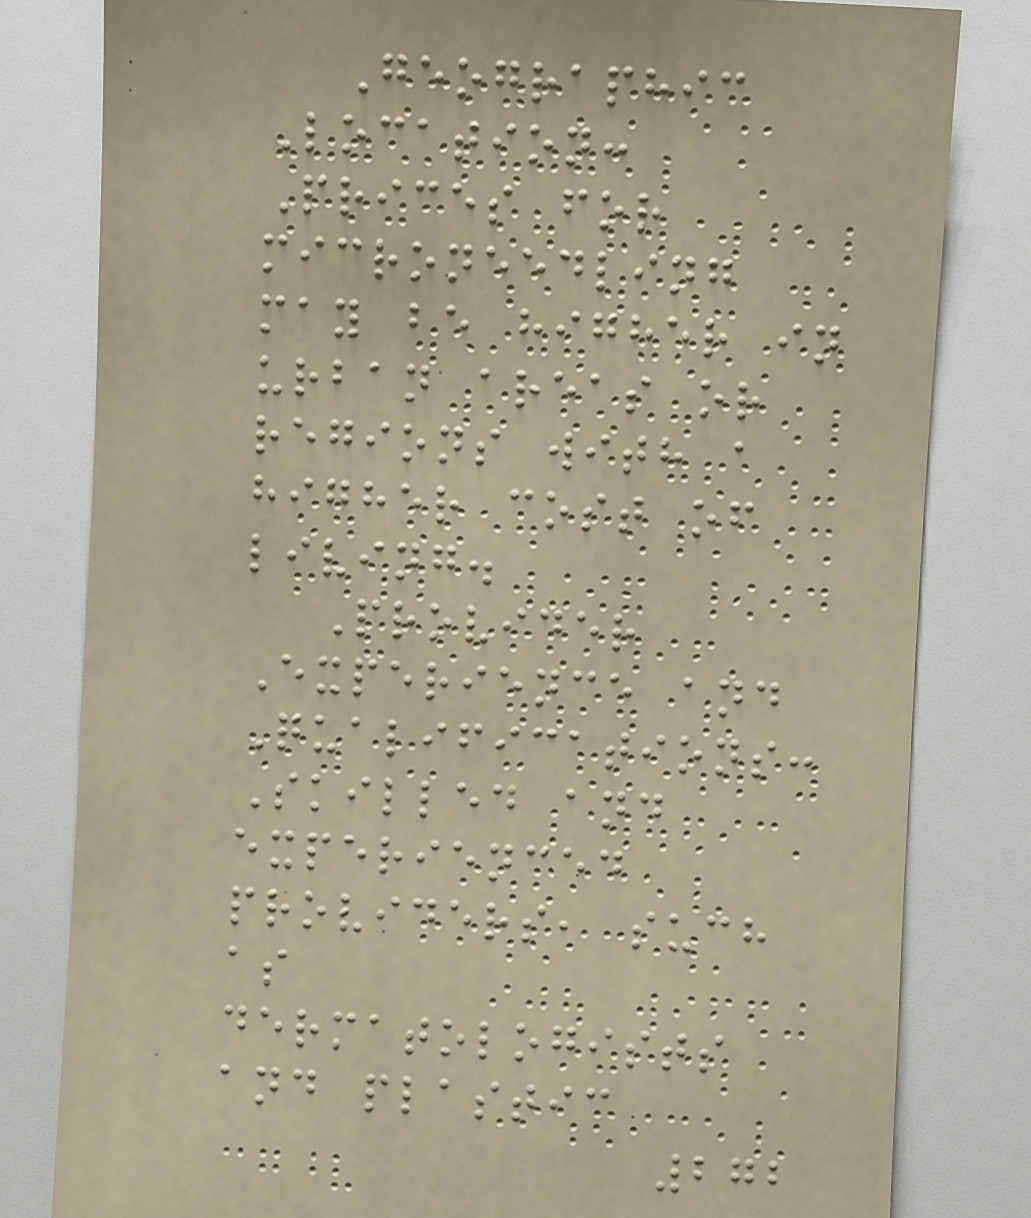Geographic
Location:
Prices for
microneedling
may be higher in
urban areas or
regions with a
higher cost of
living.
Provider
Experience and
Qualifications:
Skilled and
experienced
providers, such
as
dermatologists
and plastic
272
